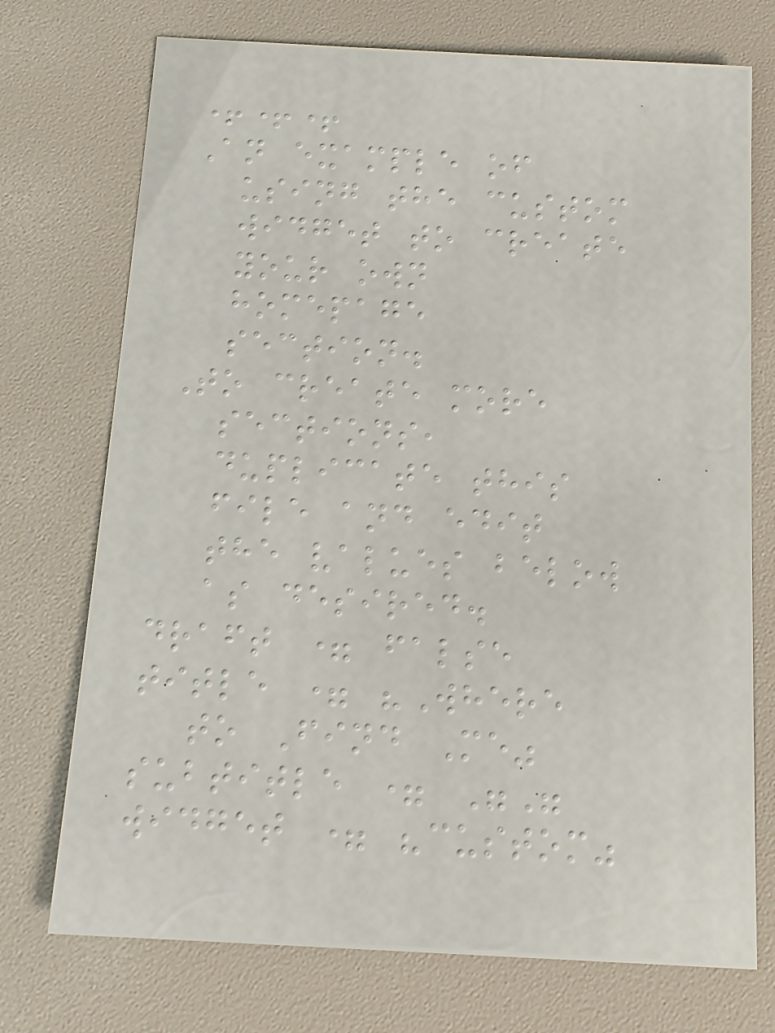+++
An example of
using the custom
widget to create
your own
homepage
section.
To create more
sections,
duplicate this
file and edit
the values below
as desired.
draft = false
title = "Where
to Find Me"
subtitle = ""
widget = "custom"
